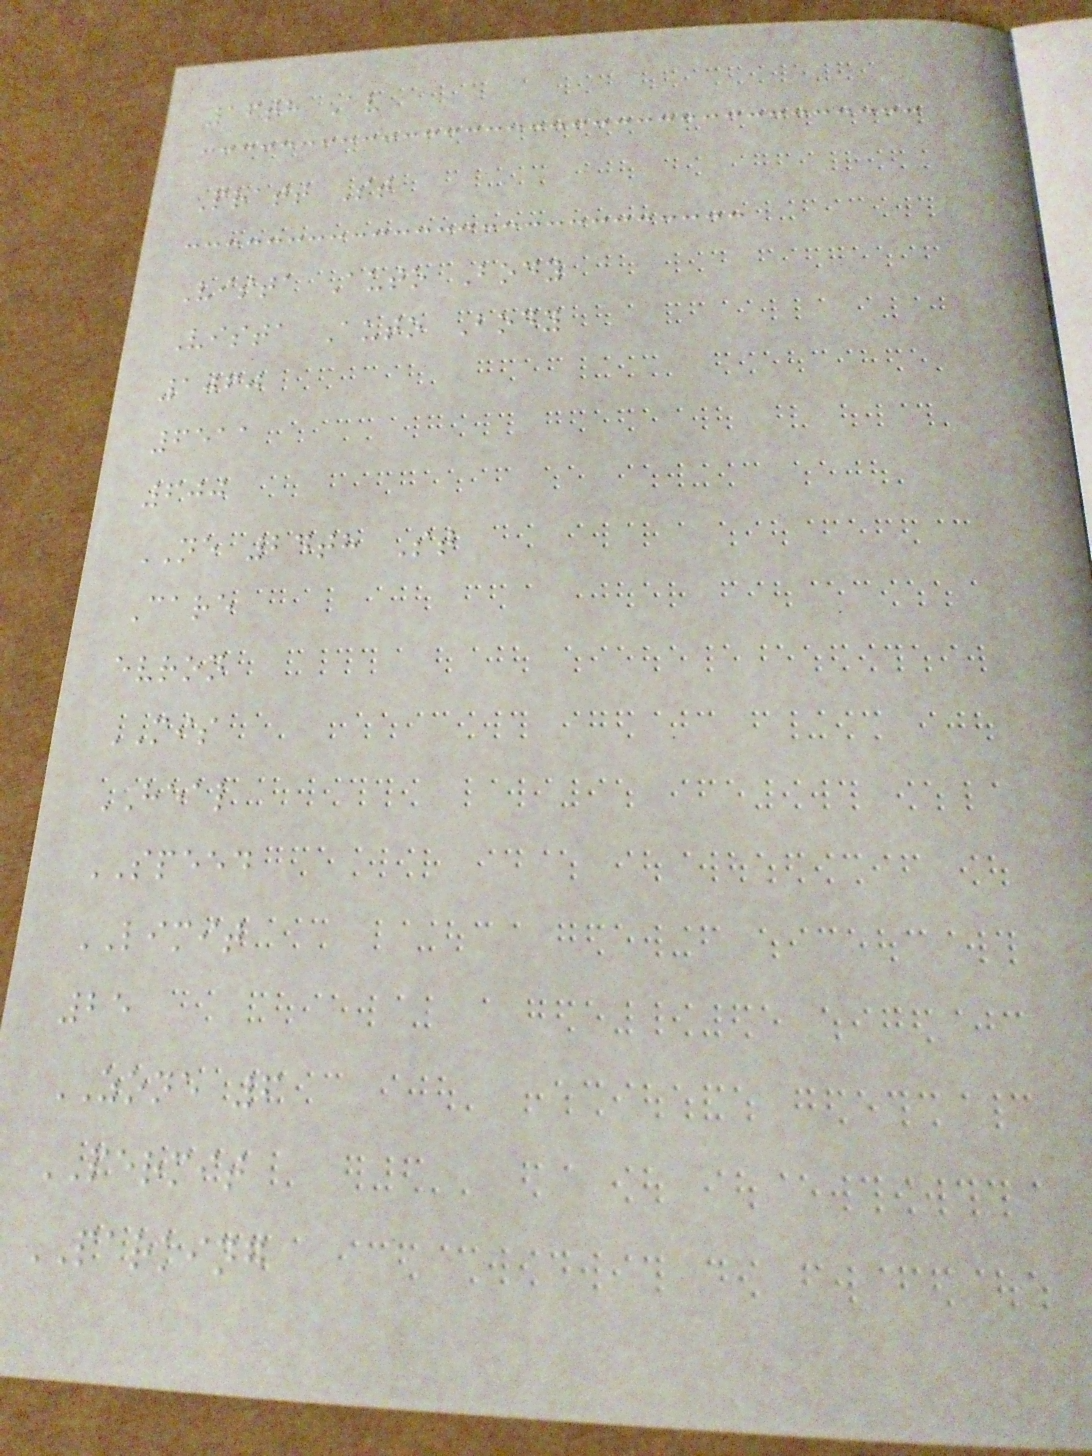16th Av
Pratt St
Vista Auto Body
Vista Auto Body
1060
6511
600
NE 24th St
Care
evron
MIS
HEAL
SPEED
LIMIT
25
ZONE 6
PERMIT
PARKING
